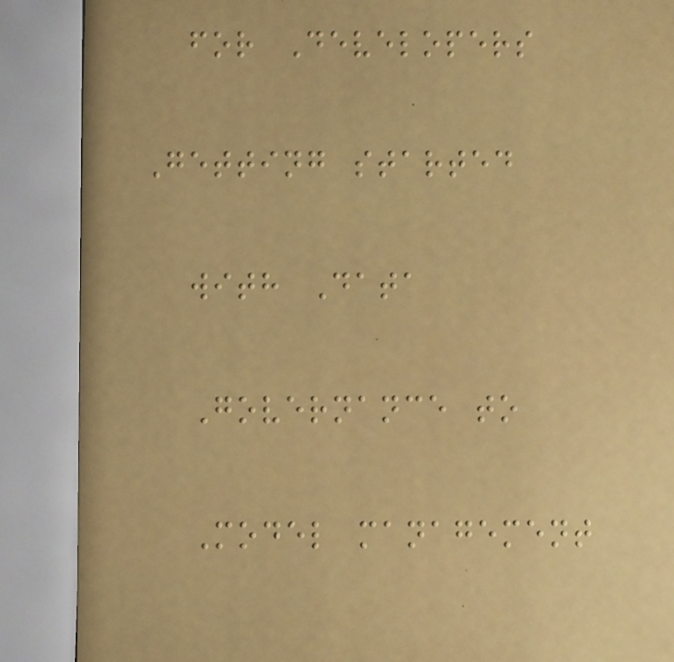for Developers
Getting started
with Data
Governance to
Model management
